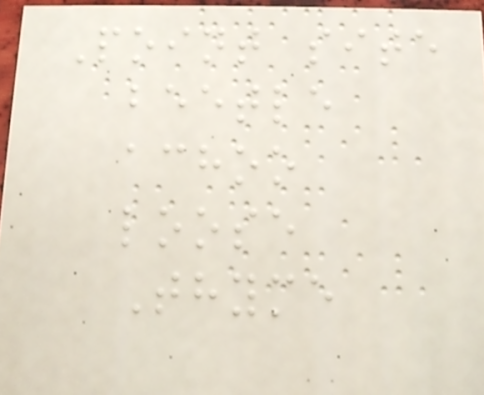Point site
beetle
achoo
loose
Thyme
